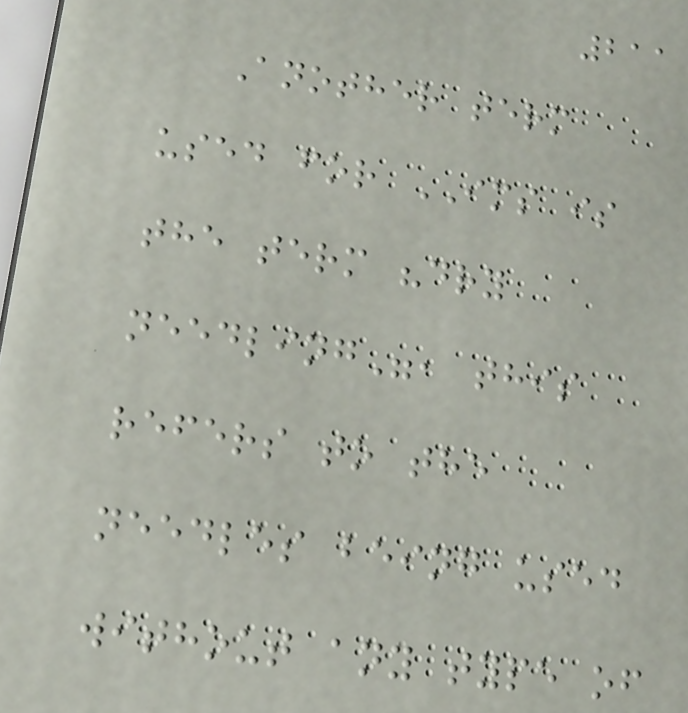211
Another term
used for IMS is
the term "dry
needling", this
refers to the
needles being used
without any type of
